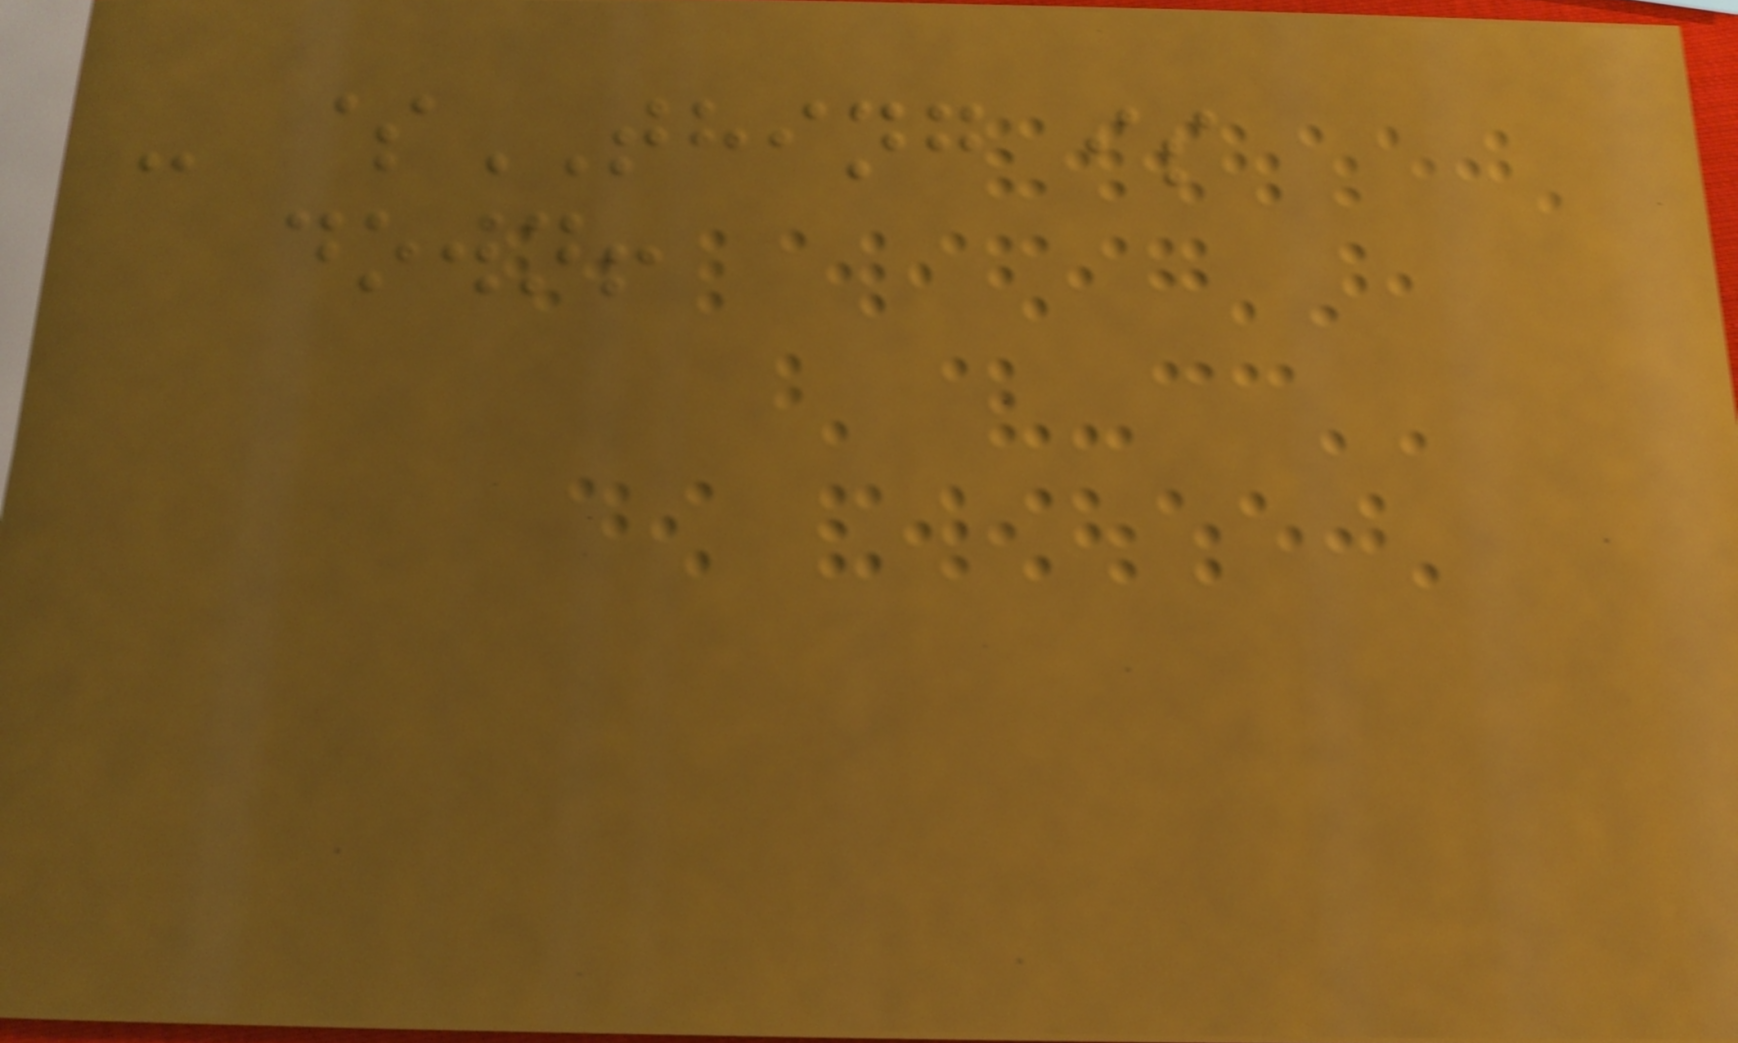- $THING is
down!
